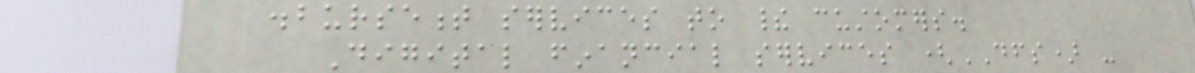disbursement services to their customers.
Digital financial services (DFS) -
